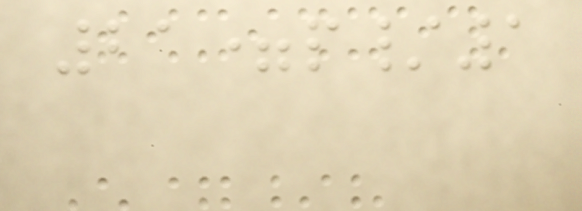21=p/1
